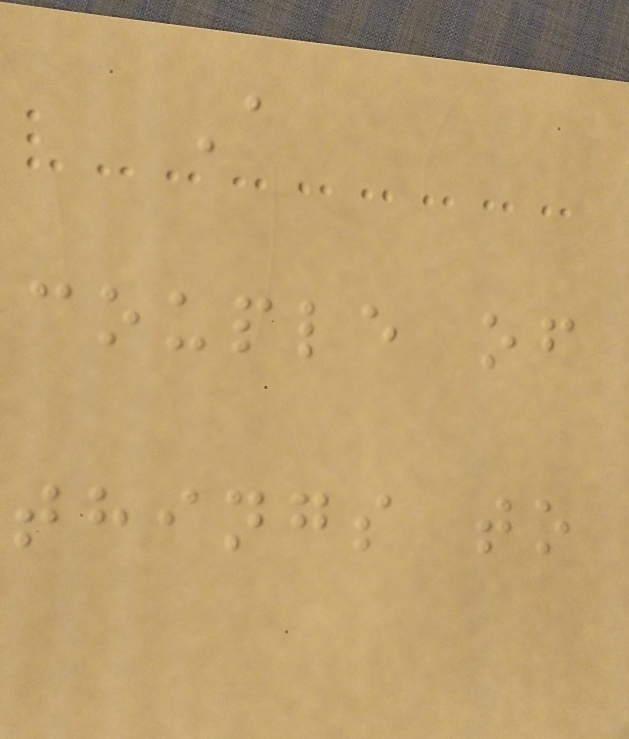A
couple of
things to
